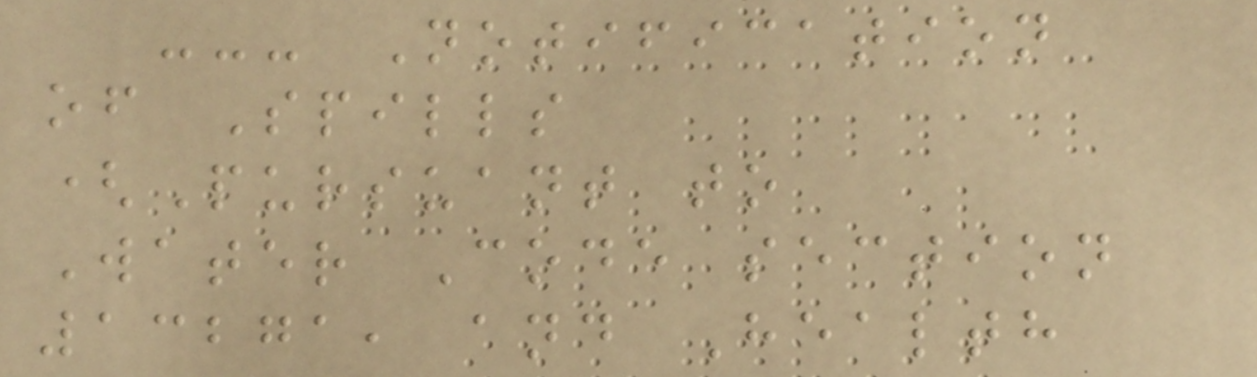--- Notification
of Spills
(Pursuant to
Water Code section
13271, and Health
